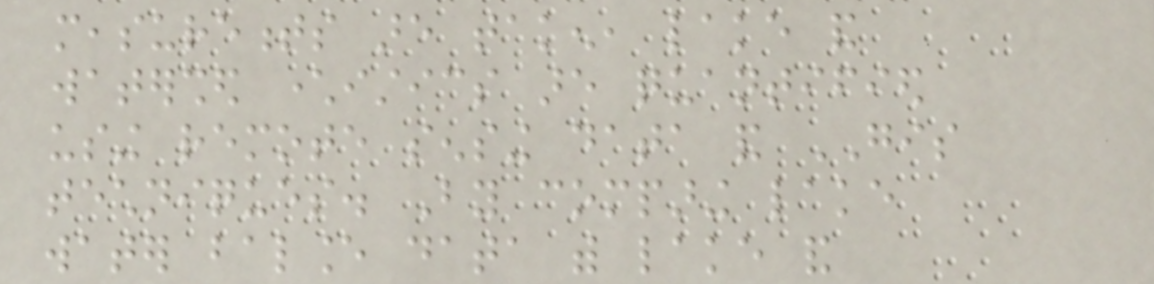measurements are taken, lake and
watershed characteristics are quantified
using remote sensing data and GIS
techniques. By comparing lake
water balance data with lake and
